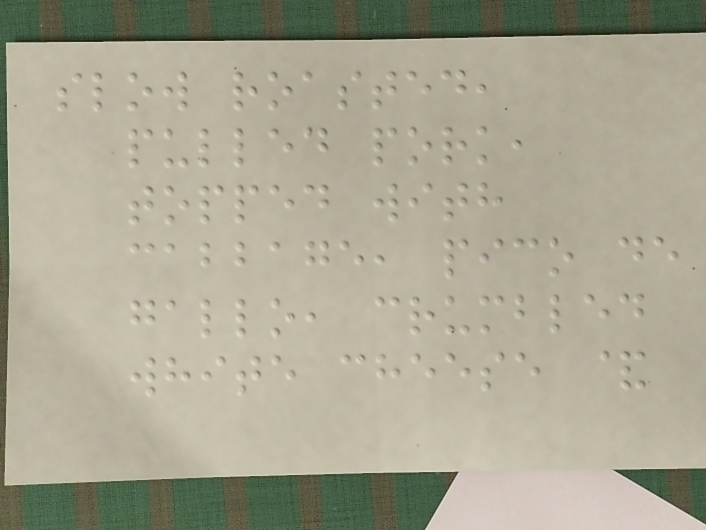slow roasted,
pulled pork,
topped with
cabbage, pico de
gallo, crumbled
white cheese &
